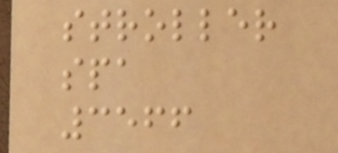stroller
spa
3566
